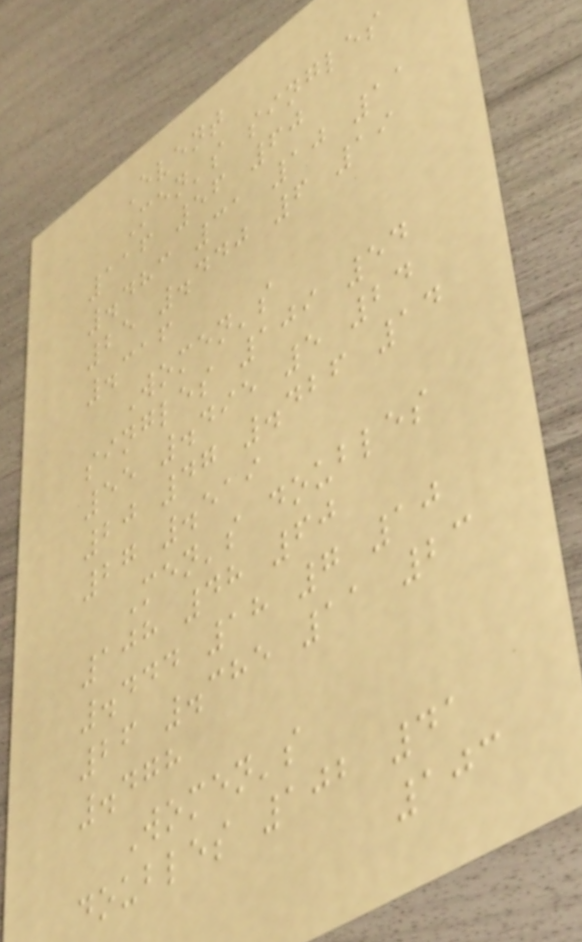Event
Men's singles
116 56 60
.483 31 10 11
25 .440 6 19
.316
Women's
singles 109 54
55 .495 5 24
20 47 .426 14
27 .519
Men's doubles
108 48 60
.444 18 7 10
26 .385 11 23
.478
Women's
doubles 102 41
103
